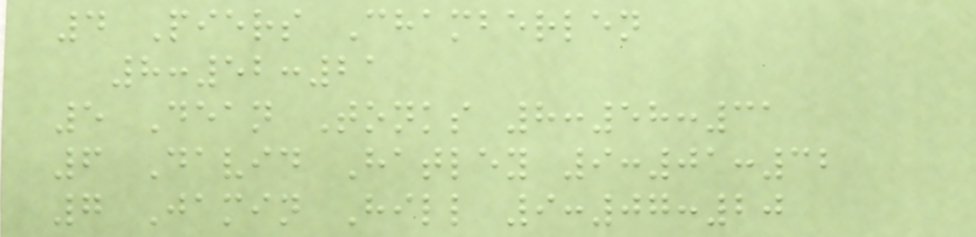4 Piers Chamberlen
8:52:21
5 Dean Tonks 8:58:31
6 David Hatley 9:01:32
7 Jamin Hill 9:07:20
